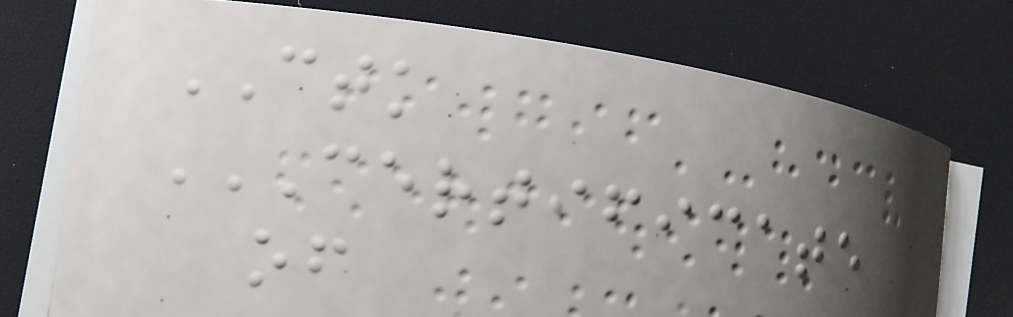CTK
CERTIFICATE
OF
